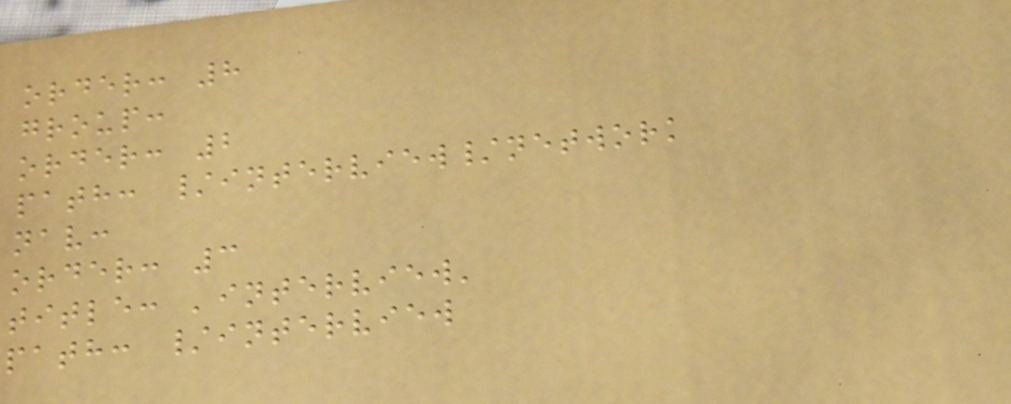order: 8
group:
order: 2
path: /interview/network
nav:
order: 3
title: 'interview'
path: /interview
